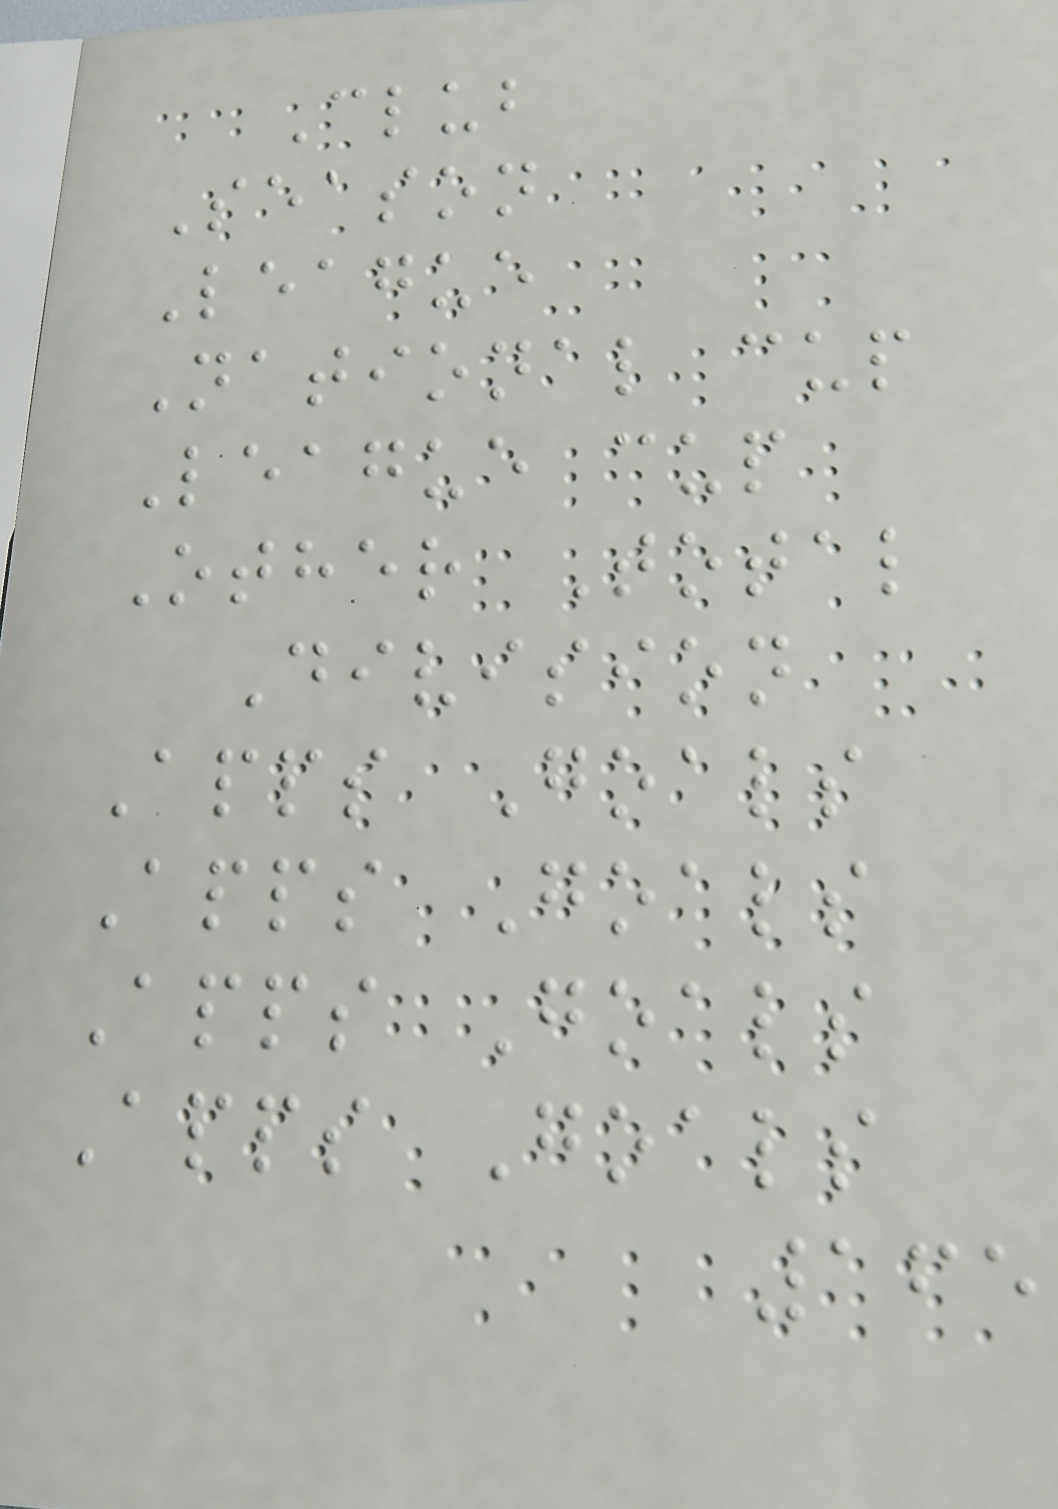Club
Season
League
National cup
League cup
Other Total
Division
Apps Goals
Apps Goals
Apps Goals
Apps Goals
165
